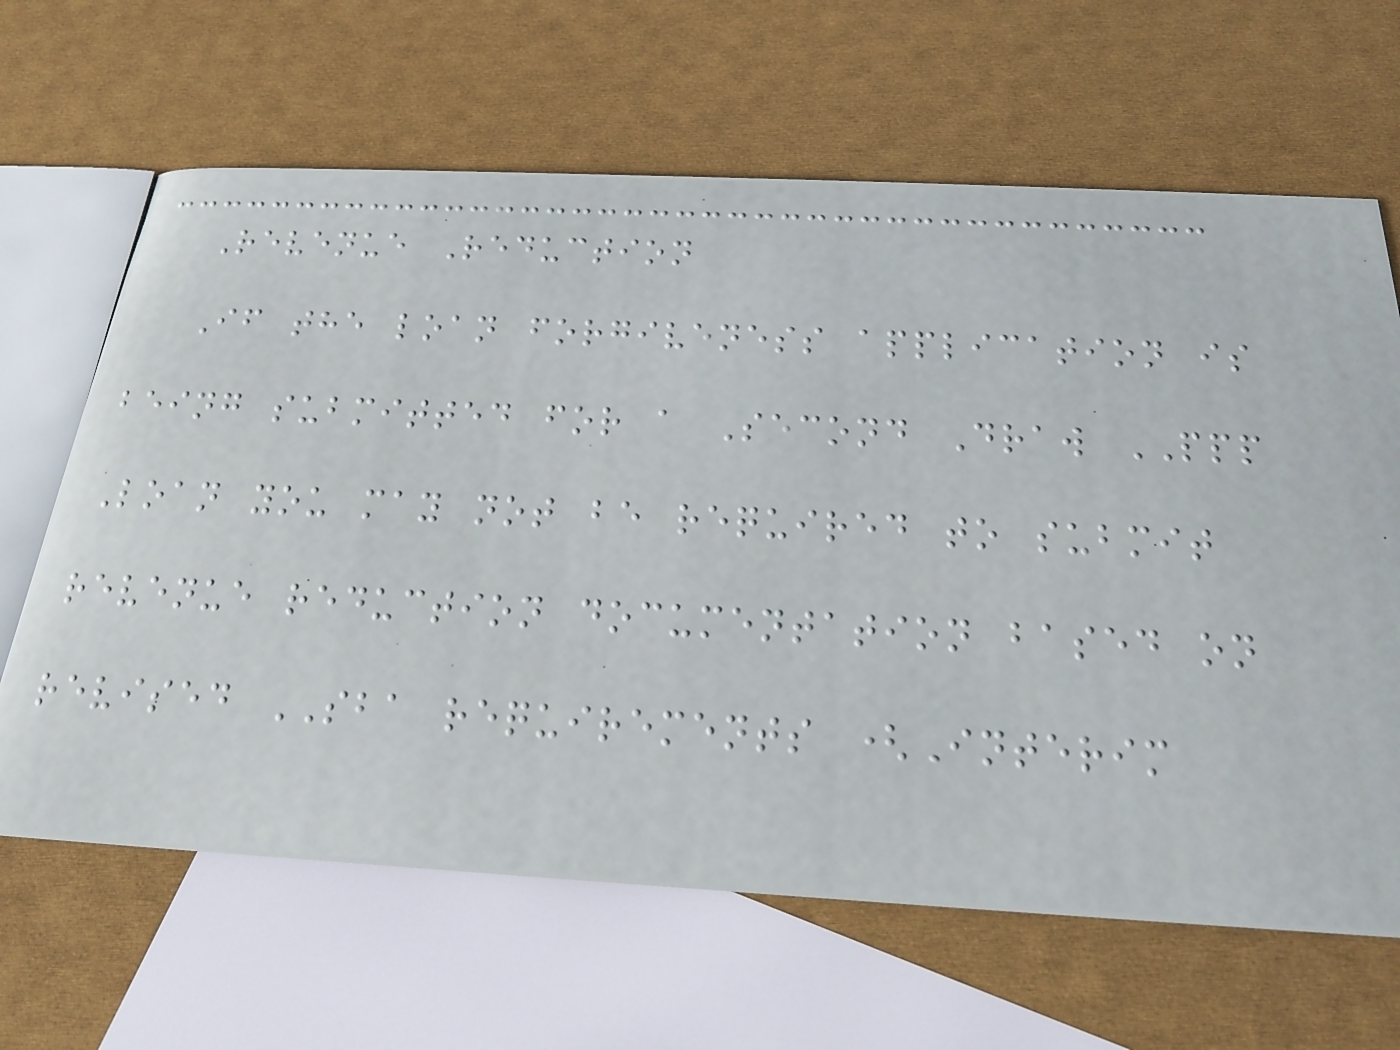Revenue Reduction
If the loan forgiveness application is
being submitted for a Second Draw PPP
Loan you may not be required to submit
revenue reduction documentation based on
revised SBA requirements (Interim
